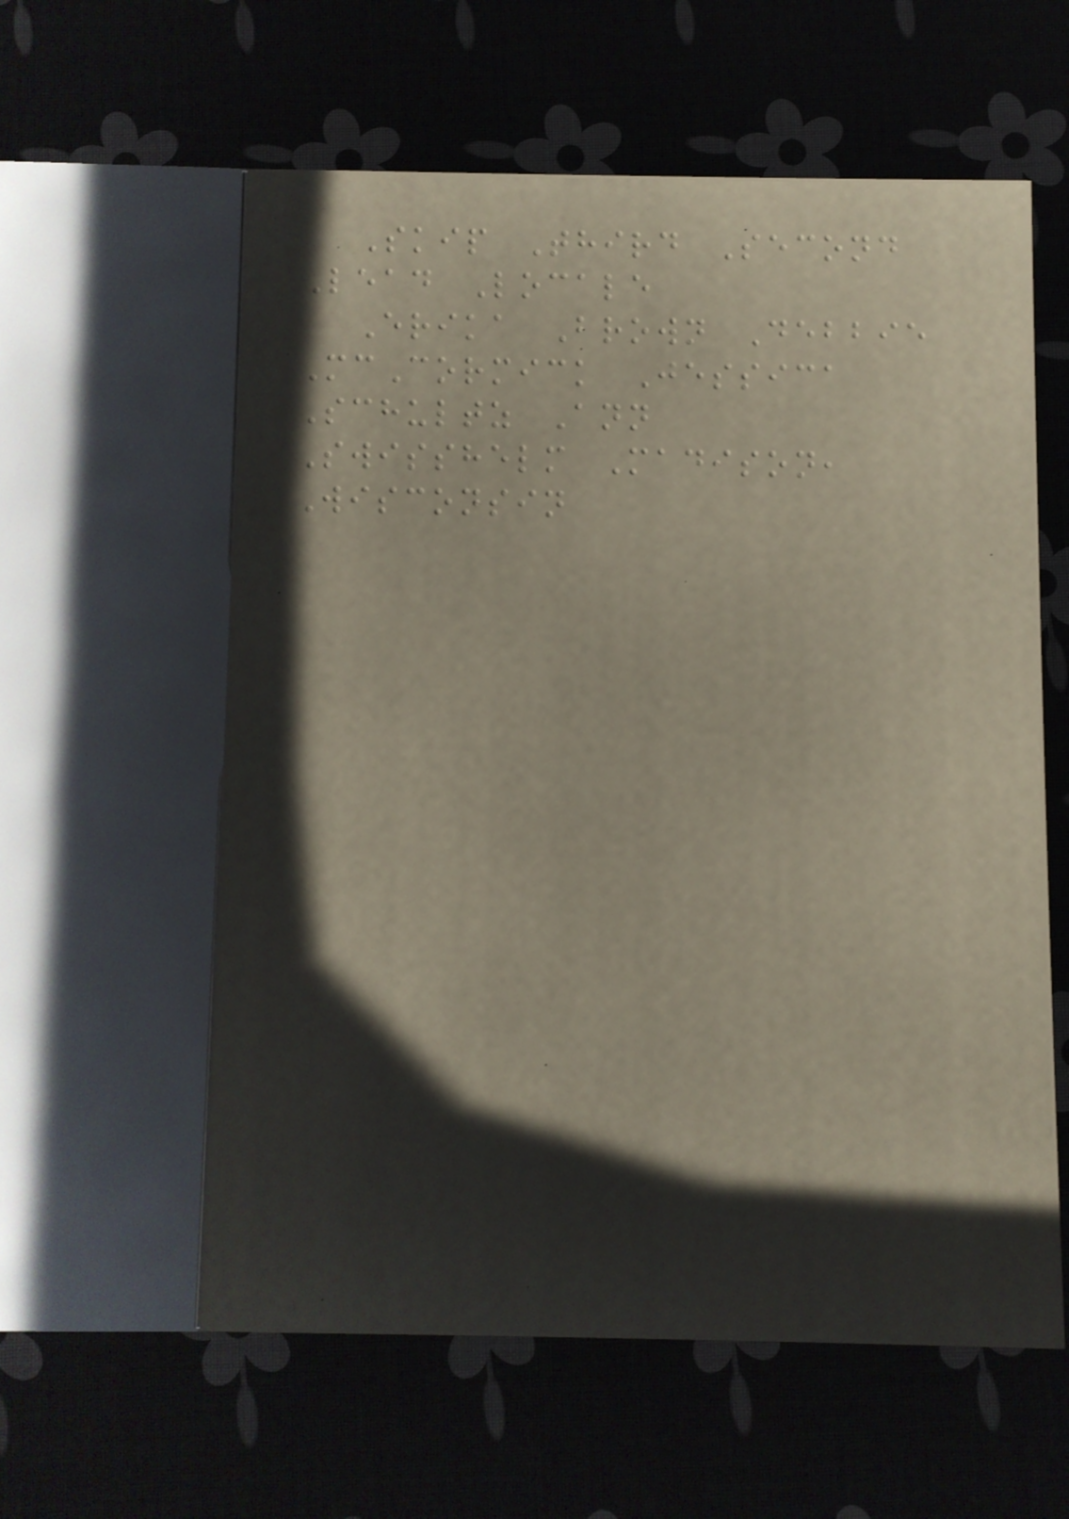Skip Third Second
Lead Locale
Erika Brown Debbie
McCormick Jessica
Schultz Ann
Swisshelm Madison,
Wisconsin
